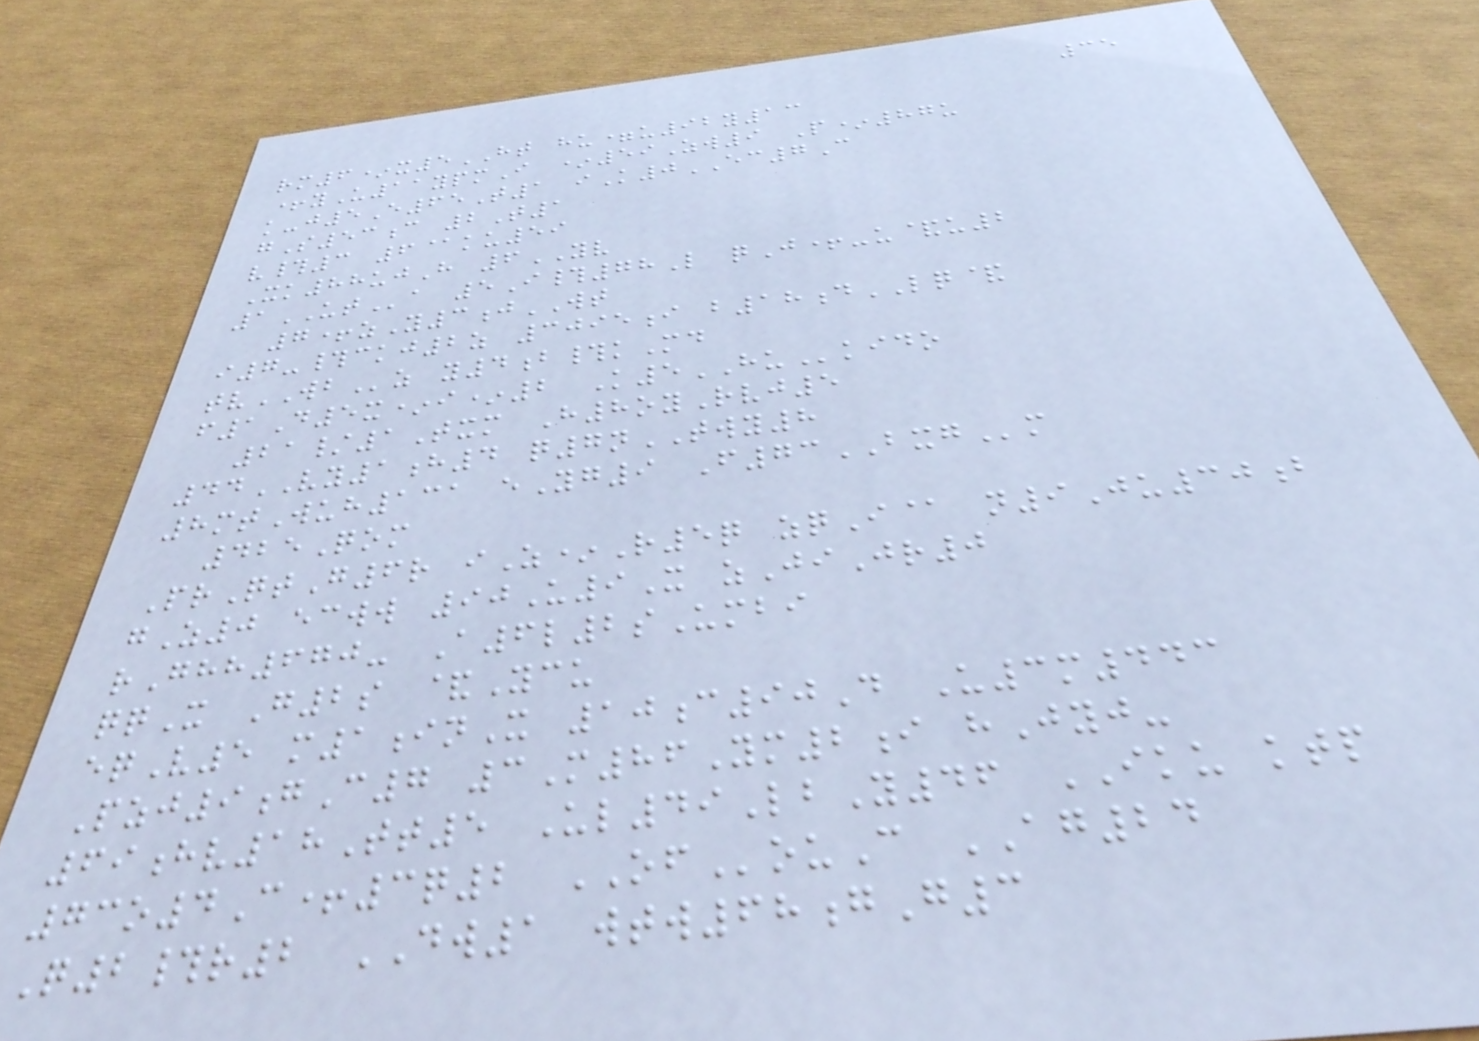35
rm6*x5HT hu=u92y13
+yU11ypmI *59Zw9 P*87u
k-j5E65T1 iK0EC7C
gS53c 2T1
v#3 6@ku59
Xk88ujH 6YV
1UTa 5I#78L qJ+-u&u2
7+zY3jWT
i7-#ckj2z 3095i b18dLQ&
tvWBz y4b#kMd
f1D5x*i*2 K5HUkido
21/1Txm H8oyRvj5
44VY1h4 q7nTWY8
8mtWuh131 eYg9 F73BXGm
425Qom
PrQtG6r iZ*R5q zqI@ n9Ju30b
gZ0 ecww 90U9X zJiJr0
rGhh670- A6l2sUmbi
qqX G2s &Ycu
eqV5 m1inX 10c90D U3m443
Pzj9gC7 3M86Ym2i hJyj-
69hv18Tt5 Ul49LbY46 IKU ktp
73o4C+3q2 OFouC AG24
Q2#r2 DW1 wtw68gG3
